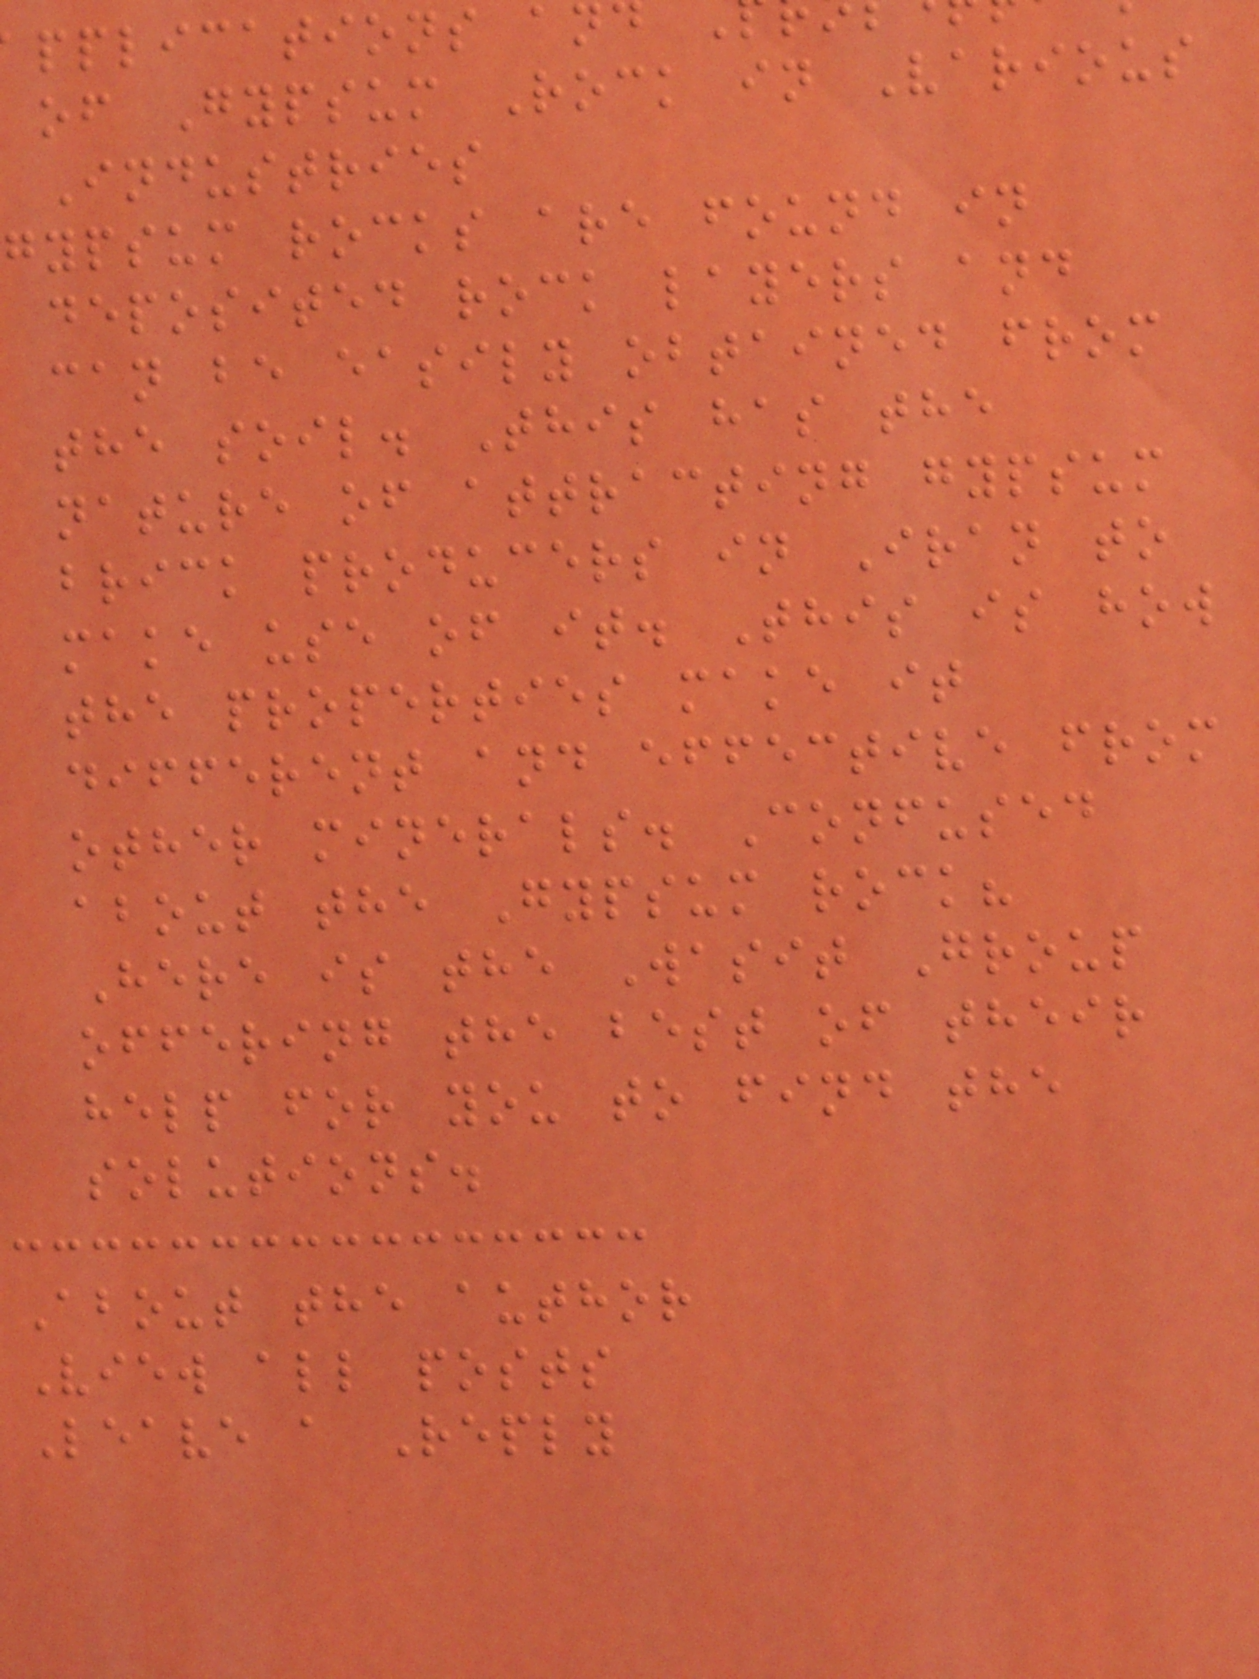pplications an
of Gypsum Rock in Various
Industries
gypsum rocks are found in
deposited rock layers and
can be easily obtained from
the soil. This has the
nature of attracting gypsum
brick producers in Iran to
make use of it. This is how
the properties make it
different and effective from
other minerals. Confused
about the Gypsum rock?
Here is the Wasit Group
offering the best of their
help for you to find the
solutions.
About the author
View all posts
Leave a Reply
